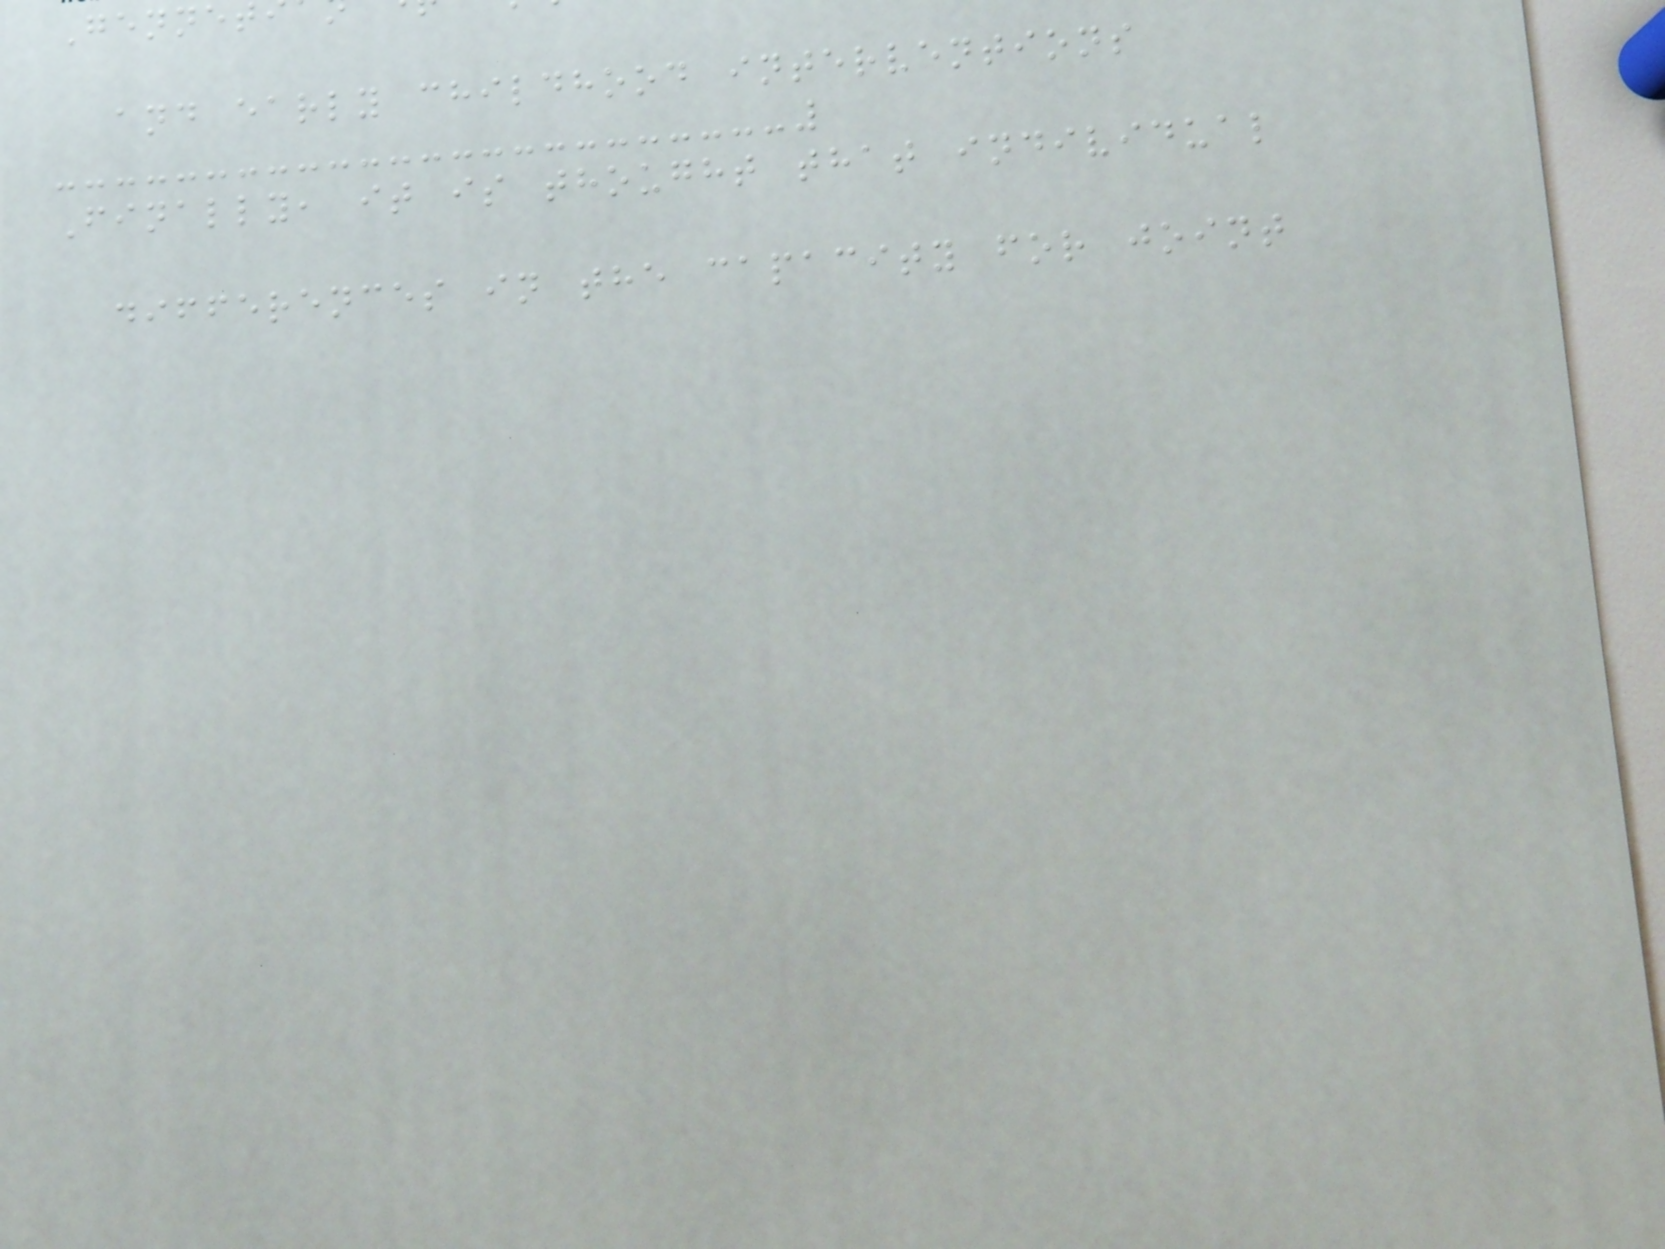and early childhood interventions
Finally, it is thought that individual
differences in the capacity for joint
